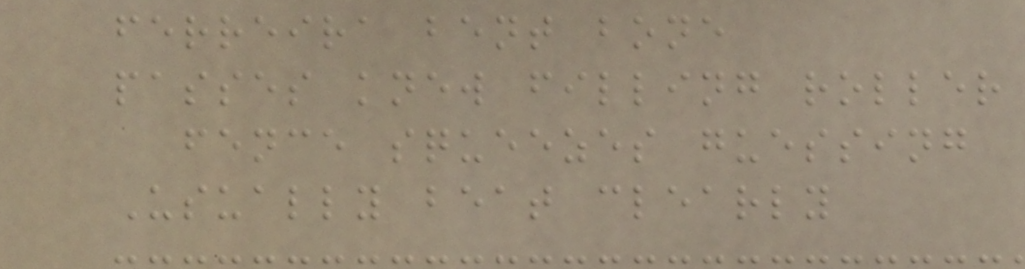ferreira bent bone
passes knew filling roller
fence squeezes guessing
Usually beat clearly
